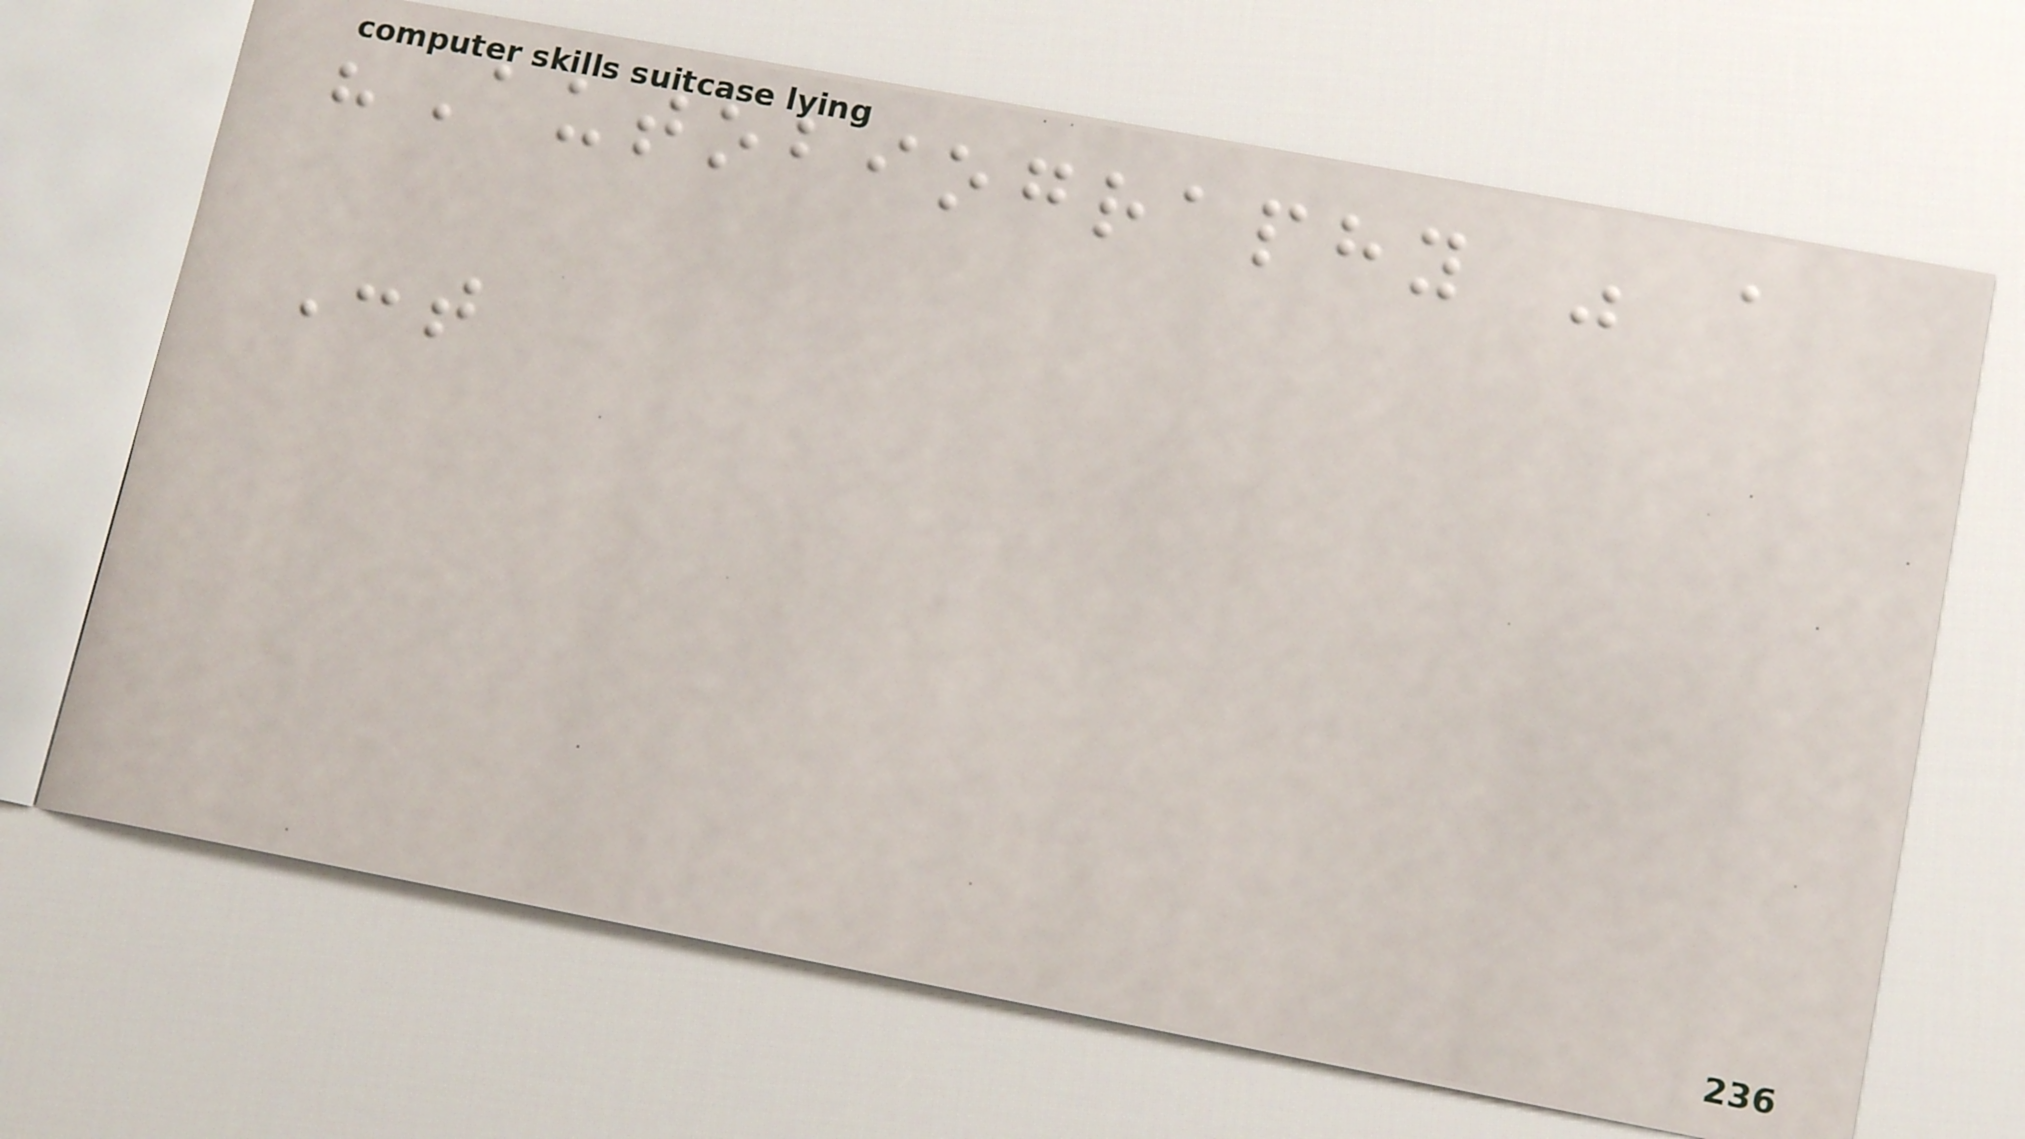"Autobiography was a
Cont
